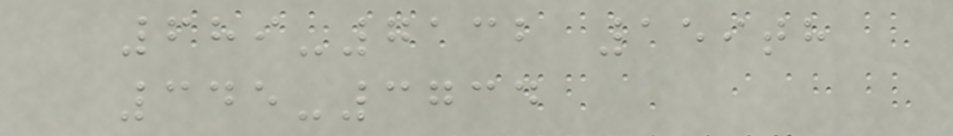689-7132 159th
345-3734
